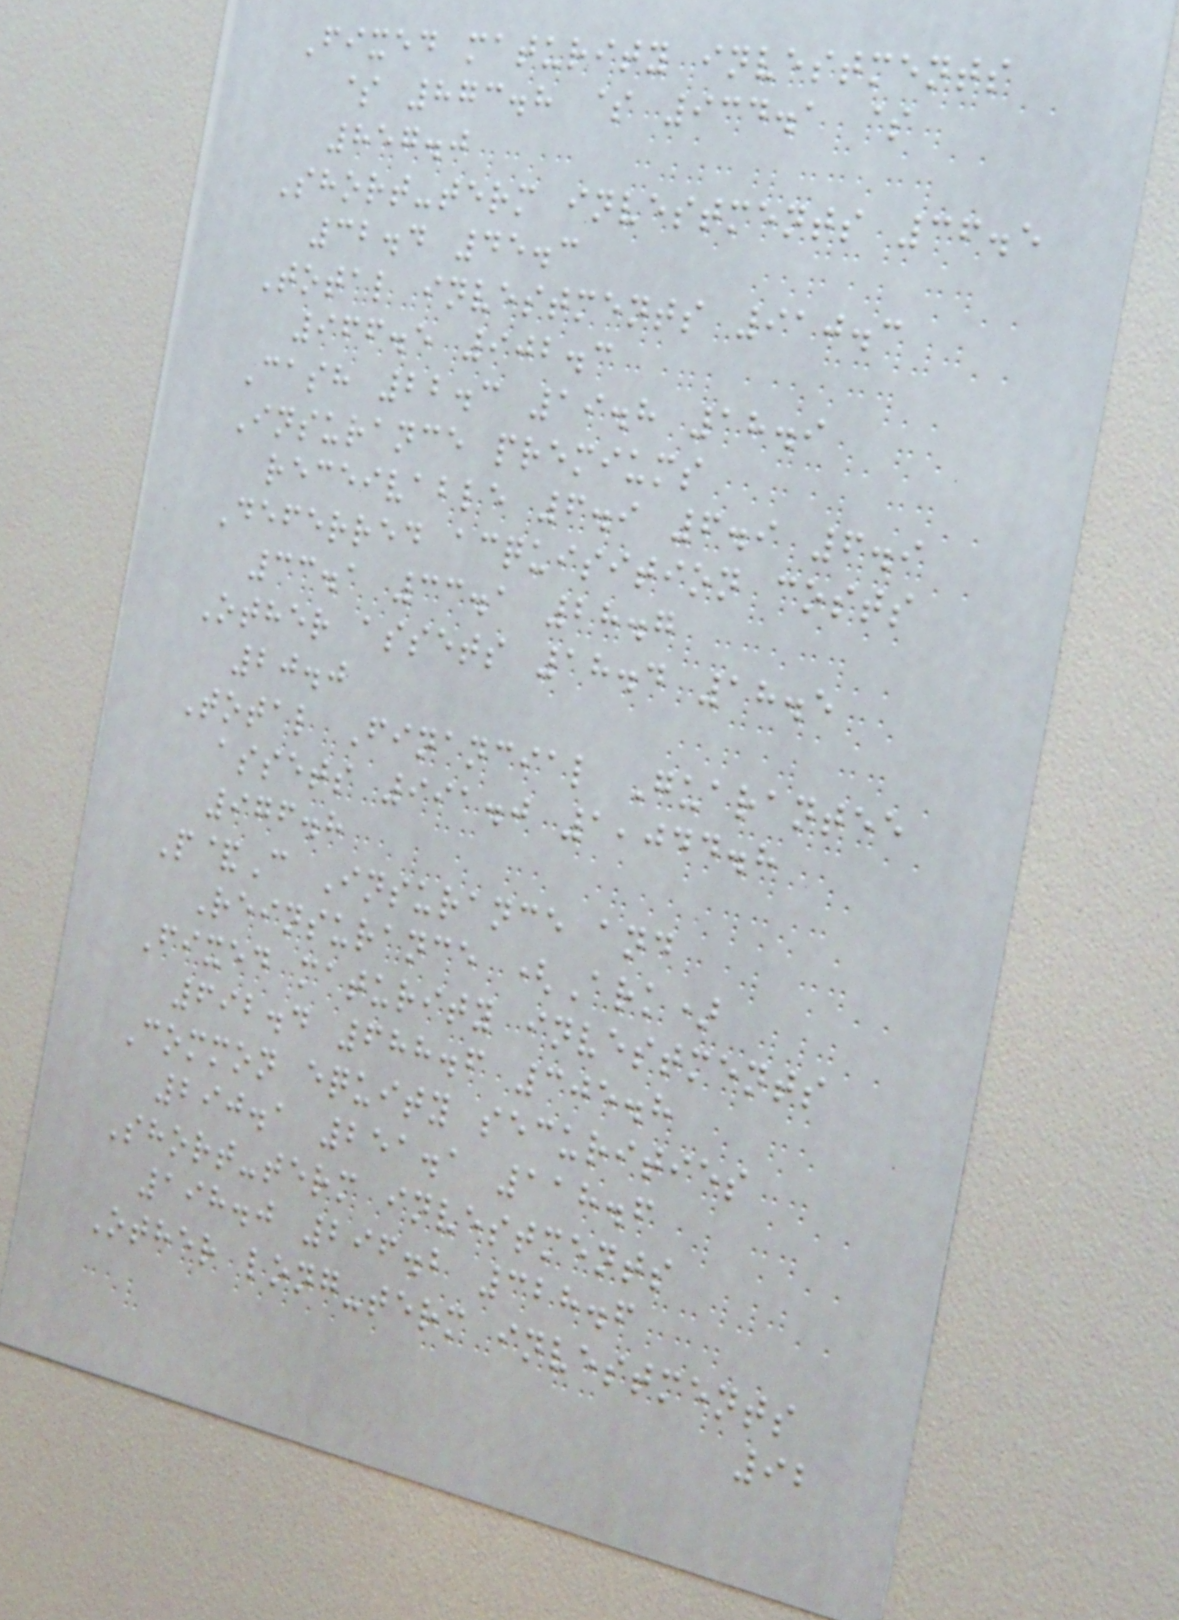Fixed maturity investments
$ 873.8 $ 934.1 $
857.0
Short-term investments 36.5
32.4 45.3
Total investments 910.3
966.5 902.3
Cash 22.3 19.8 18.9
Insurance premiums
receivable 6.9 6.9 6.9
Deferred acquisition costs
33.1 33.1 28.7
Other assets 18.4 18.5
20.0
Total Financial Guarantee
assets 991.0 1,044.8
976.8
P&C Insurance and
Reinsurance (Ark)
Fixed maturity investments
692.4 688.6 305.8
Common equity securities
290.1 251.1 118.6
Short-term investments
198.0 296.2 328.6
Other long-term investments
92
